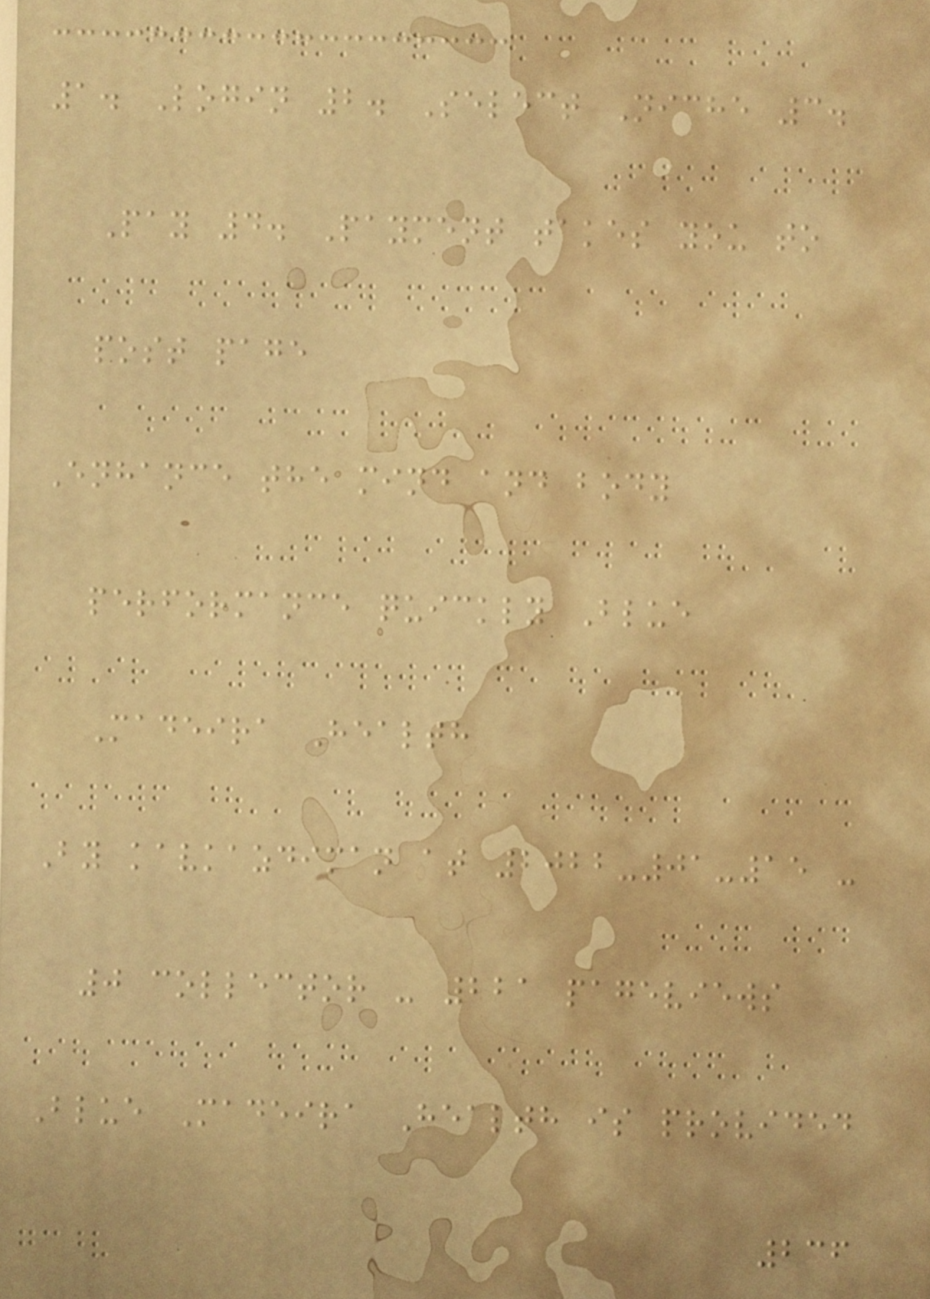1. Login 2. Select Niche 3.
Pay 4. Payment takes you to
post page
Enhance the mind and body
performance quickly Blue
Madeira Health
By kavkazdiman at 2022-01-15 -
0 collector - 221 pageviews
Blue Madeira Health is provided
236
